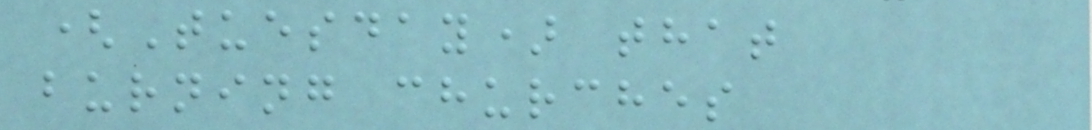(Tuesday) that
burning churches
